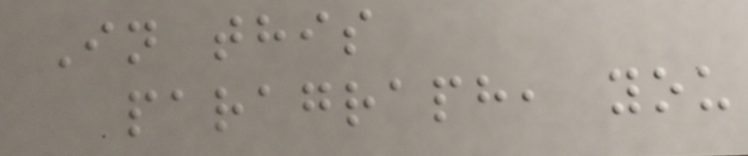In this
paragraph, you
